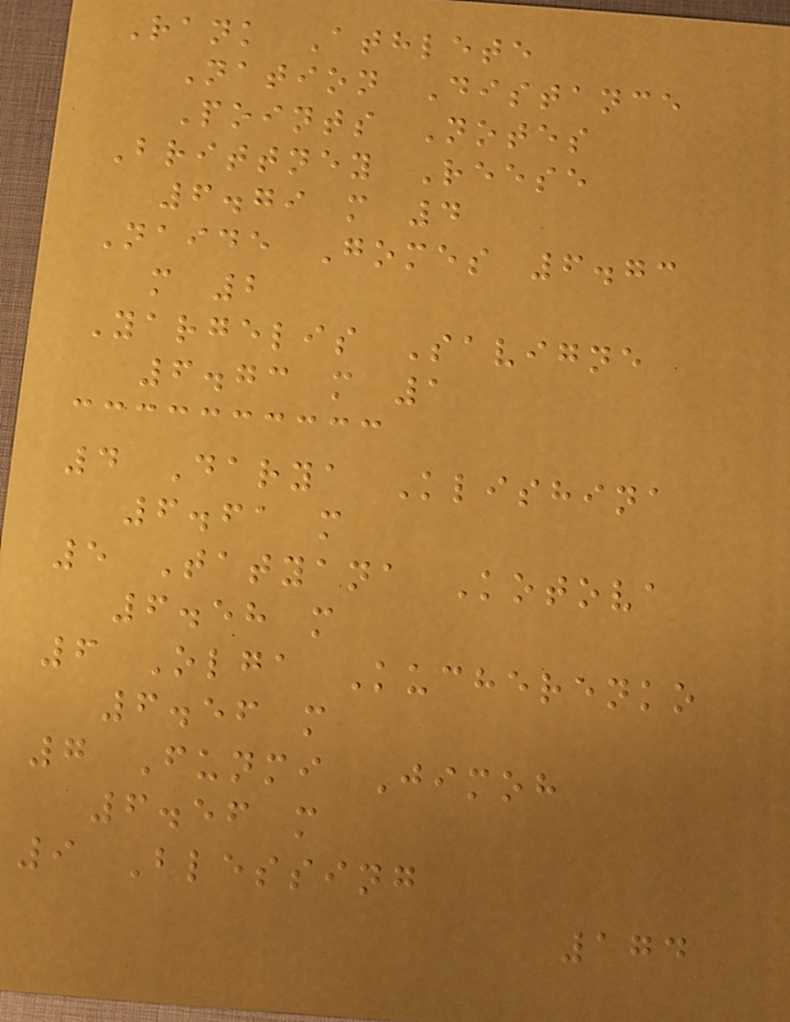Rank Athlete
Nation Distance
Points Notes
Brittney Reese
6.79 m 4
Naide Gomes 6.73
m 2
Yargelis Savigne
6.73 m 1
4 Darya Klishina
6.61 m
5 Tatyana Kotova
6.58 m
6 Olga Kucherenko
6.56 m
7 Funmi Jimoh
6.56 m
9 Blessing
174
